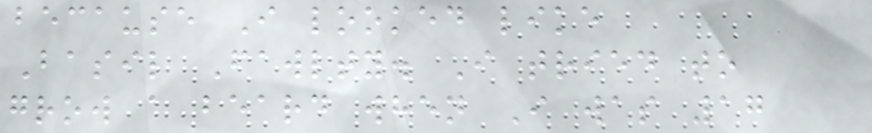because I looked like
Basil Fawlty. I tried to
grow a beard when I was 17
